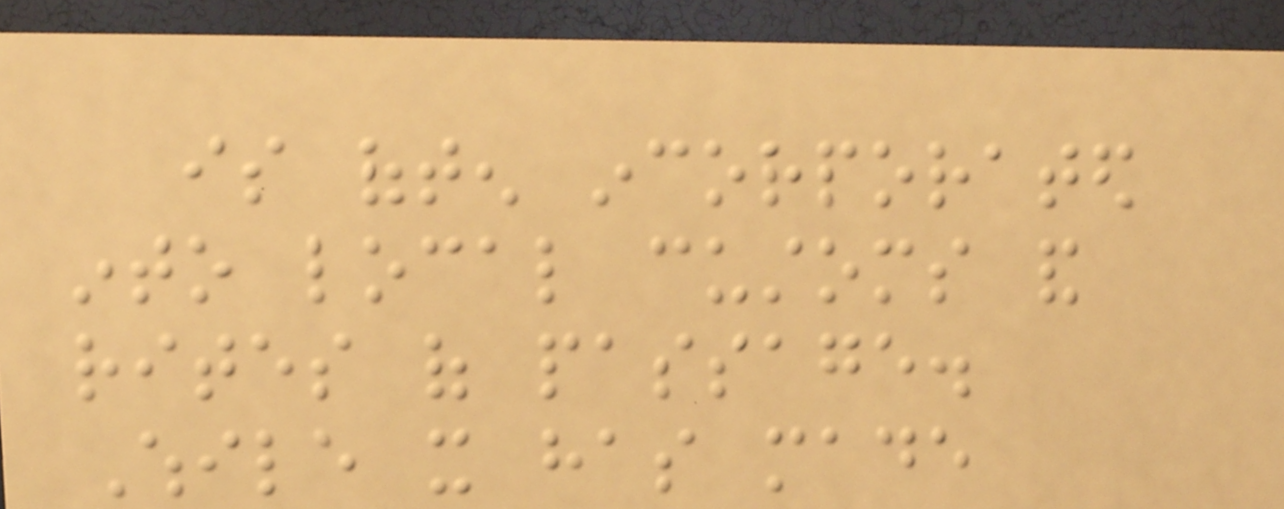is often incorporated
into local customs and
rites of passage.
While it has made
